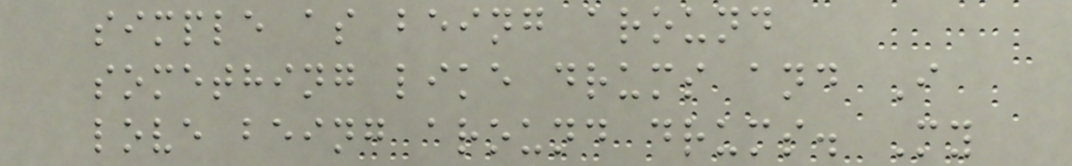simple as being around
something like drums and I
love being around drums. My
